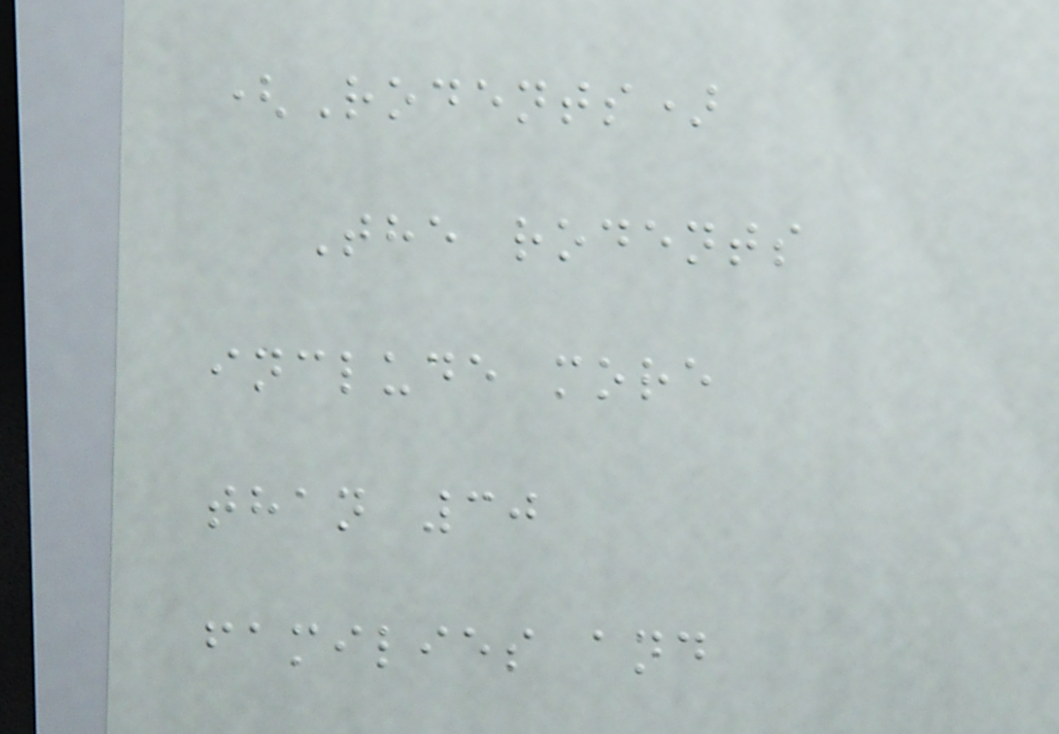(Rodents)
The rodents
include more
than 30
families and
